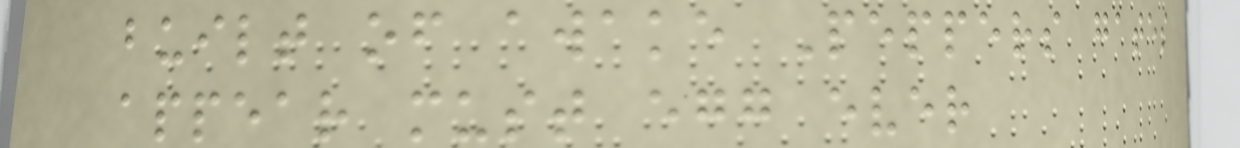built of awake Peppers gates
appear must egg ever
